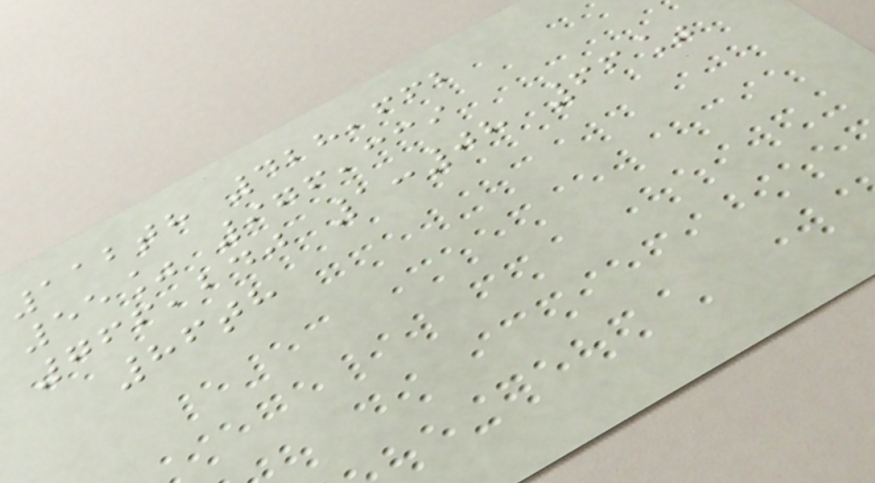112th 428,662
55% 976,339
766,240 1:08 66%
86th
